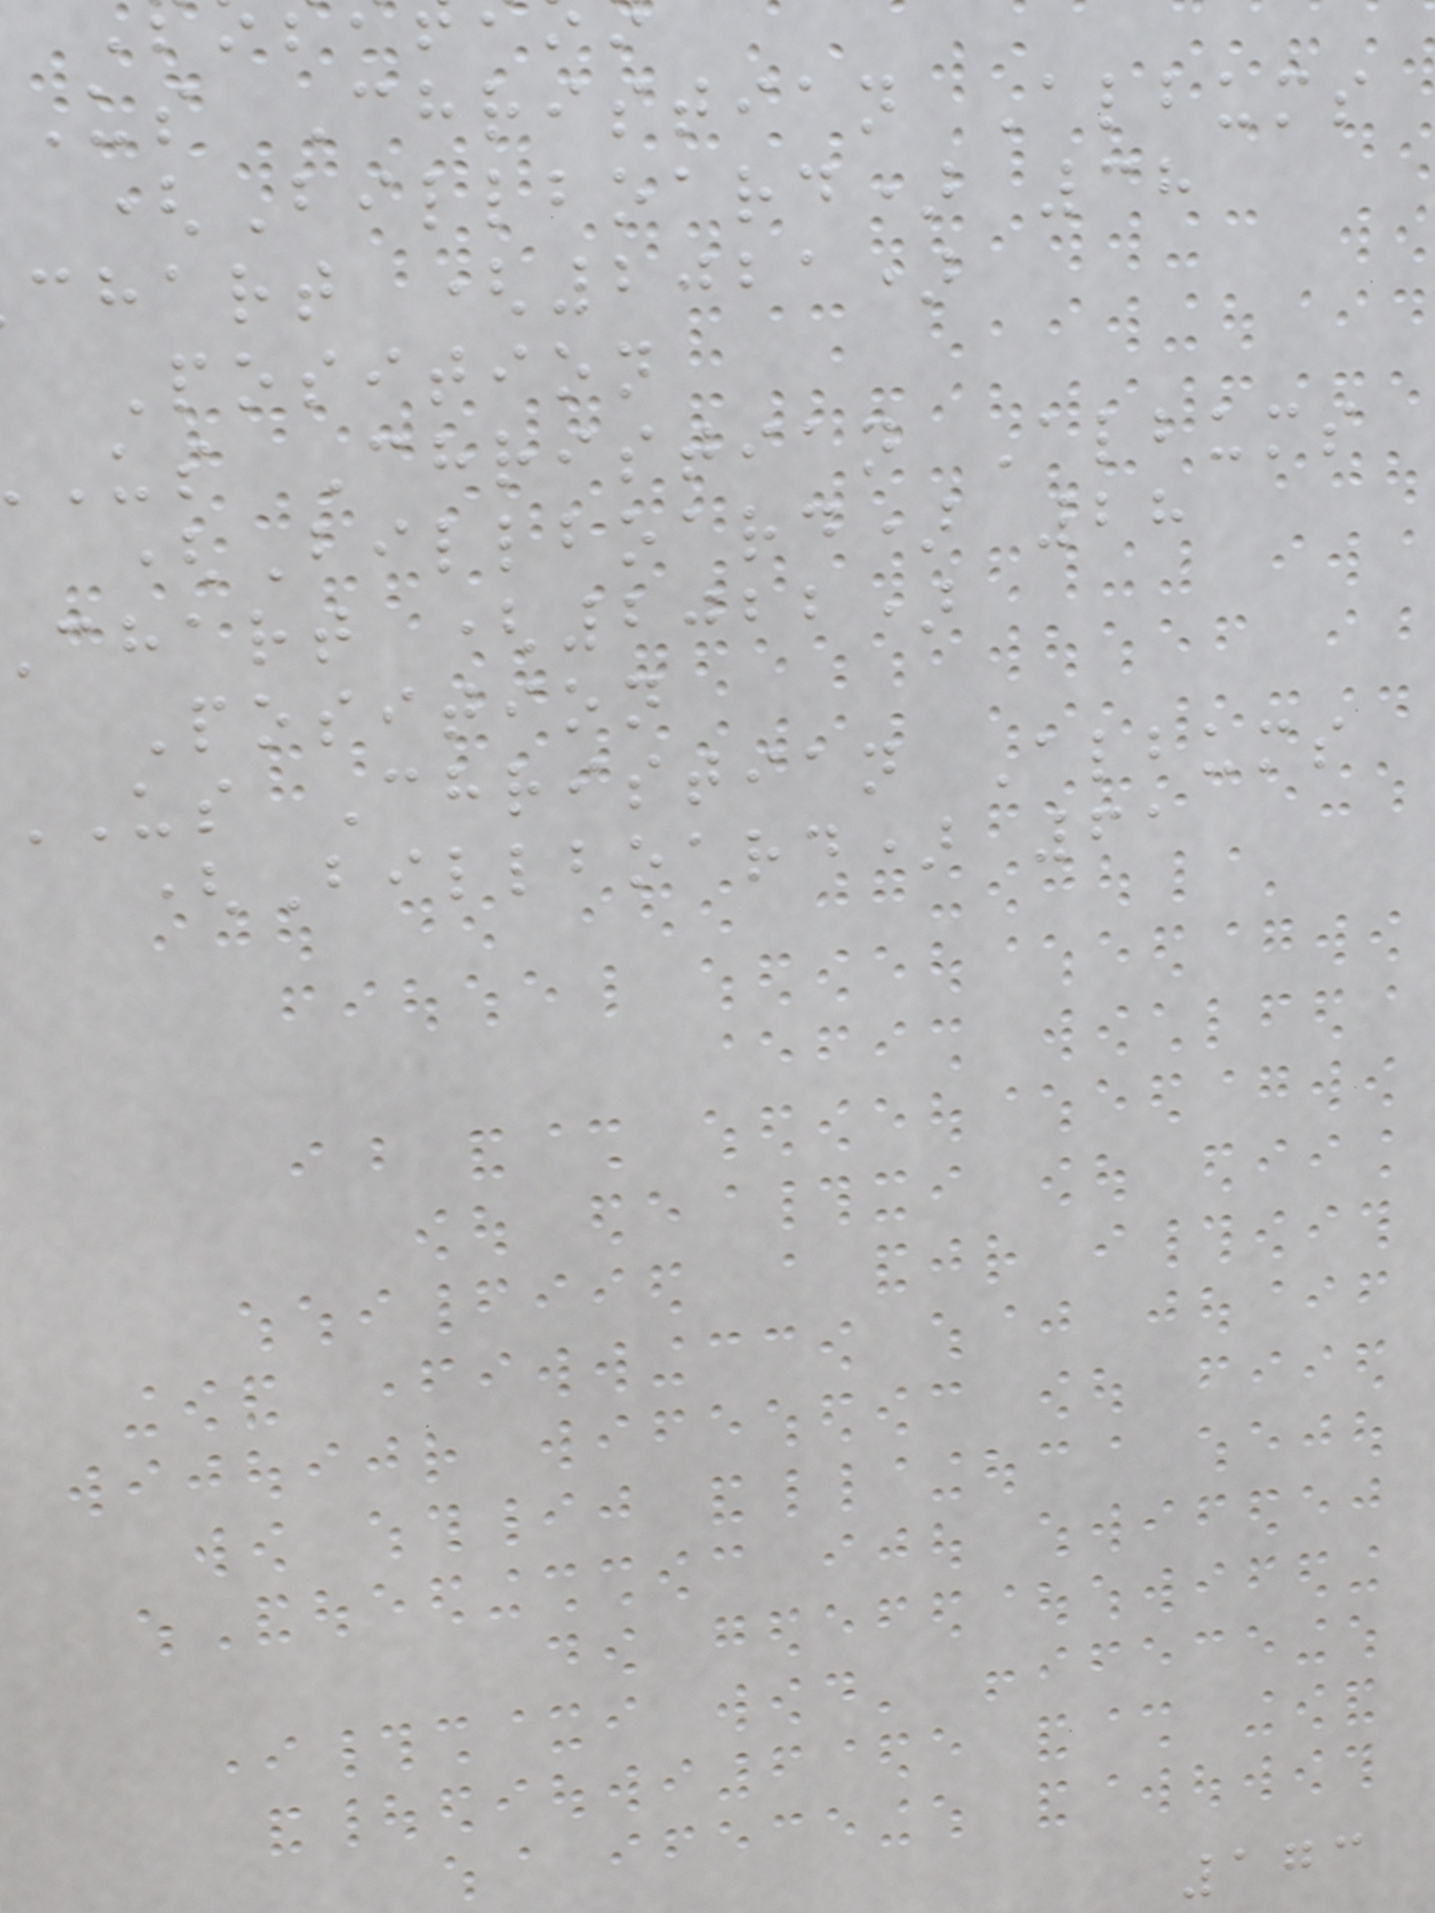us Christian Albums
(Billboard) 38
chart (2021)
Position
us Christian Albums
(Billboard) 28
chart (2022)
Position
US Christian Albums
(Billboard) 61
173
